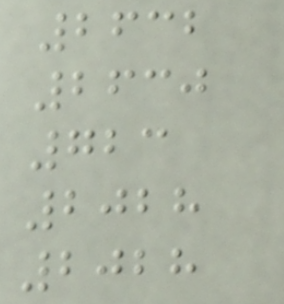2632
2630
723
2028
2028
